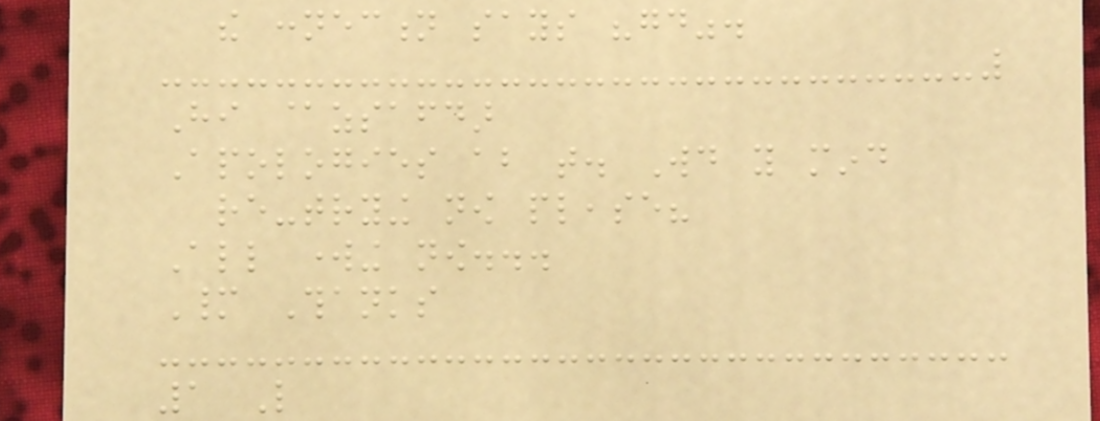the connection says "good".
Hi @zsafdar
Apologies about that. Would you mind
re-trying now please?
All working now...
Many Thanks
1 Like
